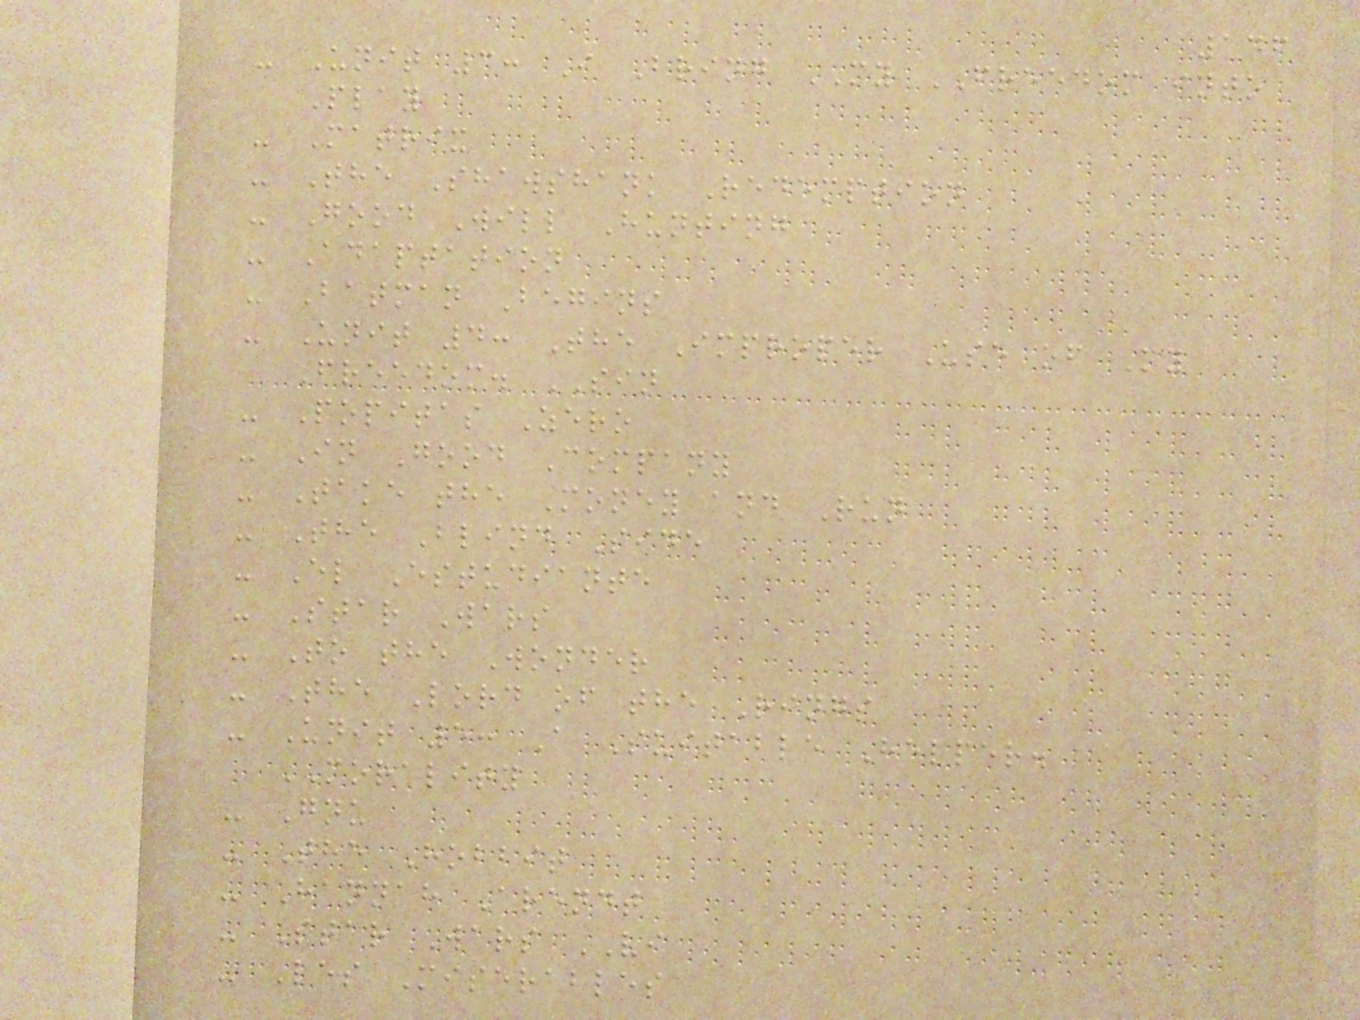146
- Unit 3: I Bring MY FREEDOM into
Play
- Matrix
- The Shawshank Redemption
- Good Will Hunting
- Adaptation
- Batman Begins
- Unit 4: The Improper Use of My
Freedom. SIN
- Popitas Zero
- In Good Company
- Take the Money and Run
- The Blind Side
- El Estudiante
- Star Wars
- To the Wonder
- The Lord of the Rings
- Unit 5: A Suitable Helper.
MORALITY
- Gnu
- The Hobbit
- Hannah Arendt
- Star Wars VI
- Les Miserables
